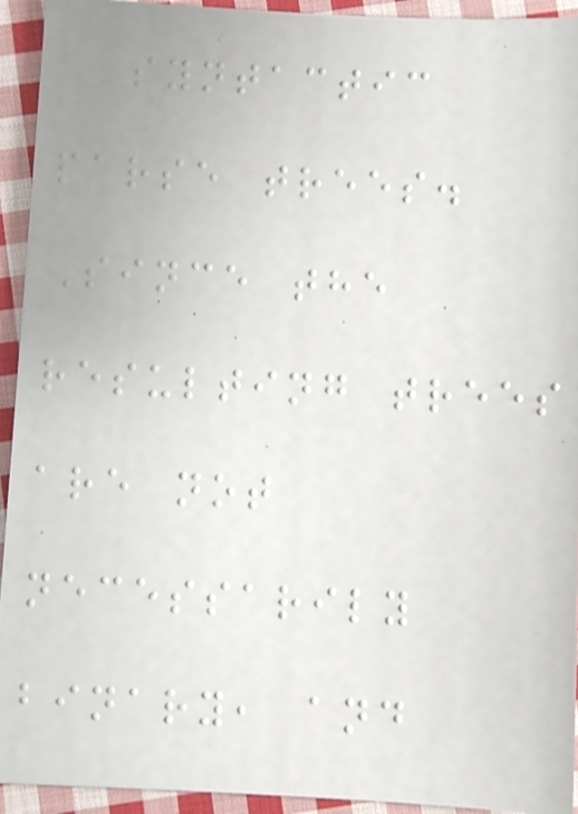syntactic
parse trees.
Since the
resulting trees
are not
necessarily
binary, and
